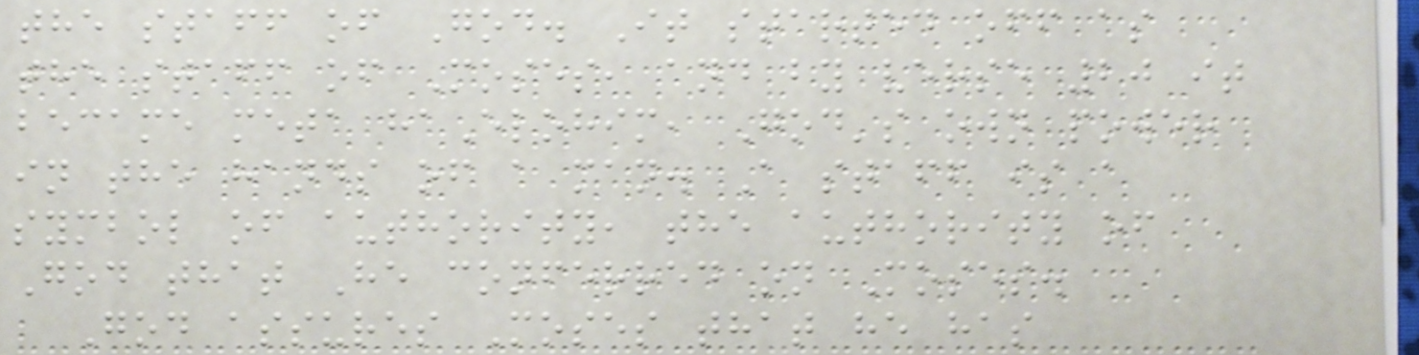the staff of God. It started off as
the staff of Moses, and by verse 20 it
became meta haElohim, God's own power
in the hands of a man. A staff is a
symbol of authority, the authority of
God that He conferred on Moses.
God assures Moses that he has
